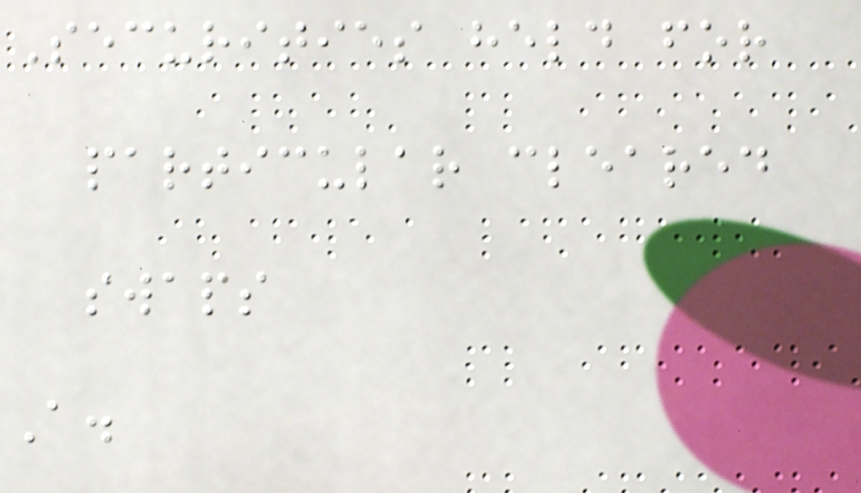Securities held for
particular cleared
swaps
A.
